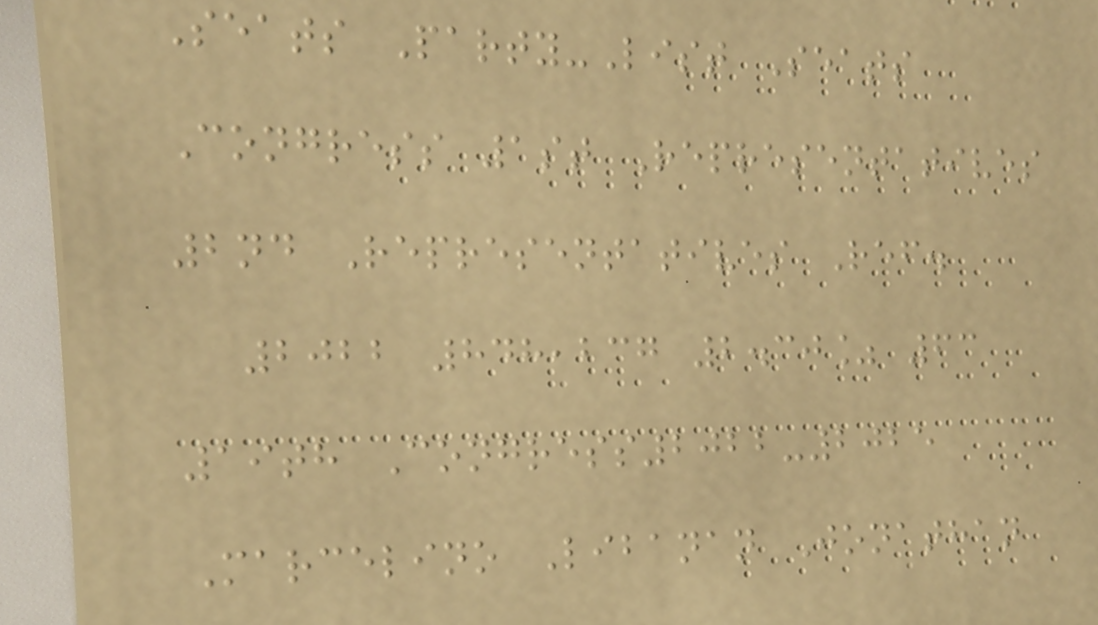Seats Party-List Seats
Congress 1st Representatives
2nd Representatives Ref.
2022 848,237 2.30% 63
19th Congress2022-2025
Marcelino Libanan Jonathan
